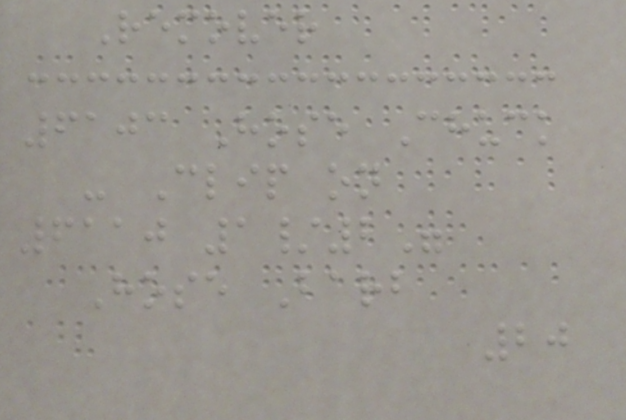Remover
6103 Hose Chuck
- Clip on
6110 1/2"
Hose Barb
20
